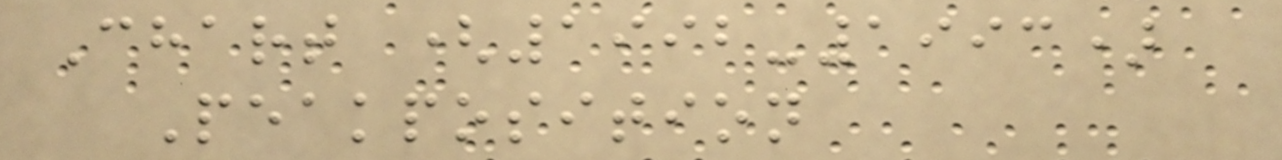Chart (1992-1993)
Peakposition
